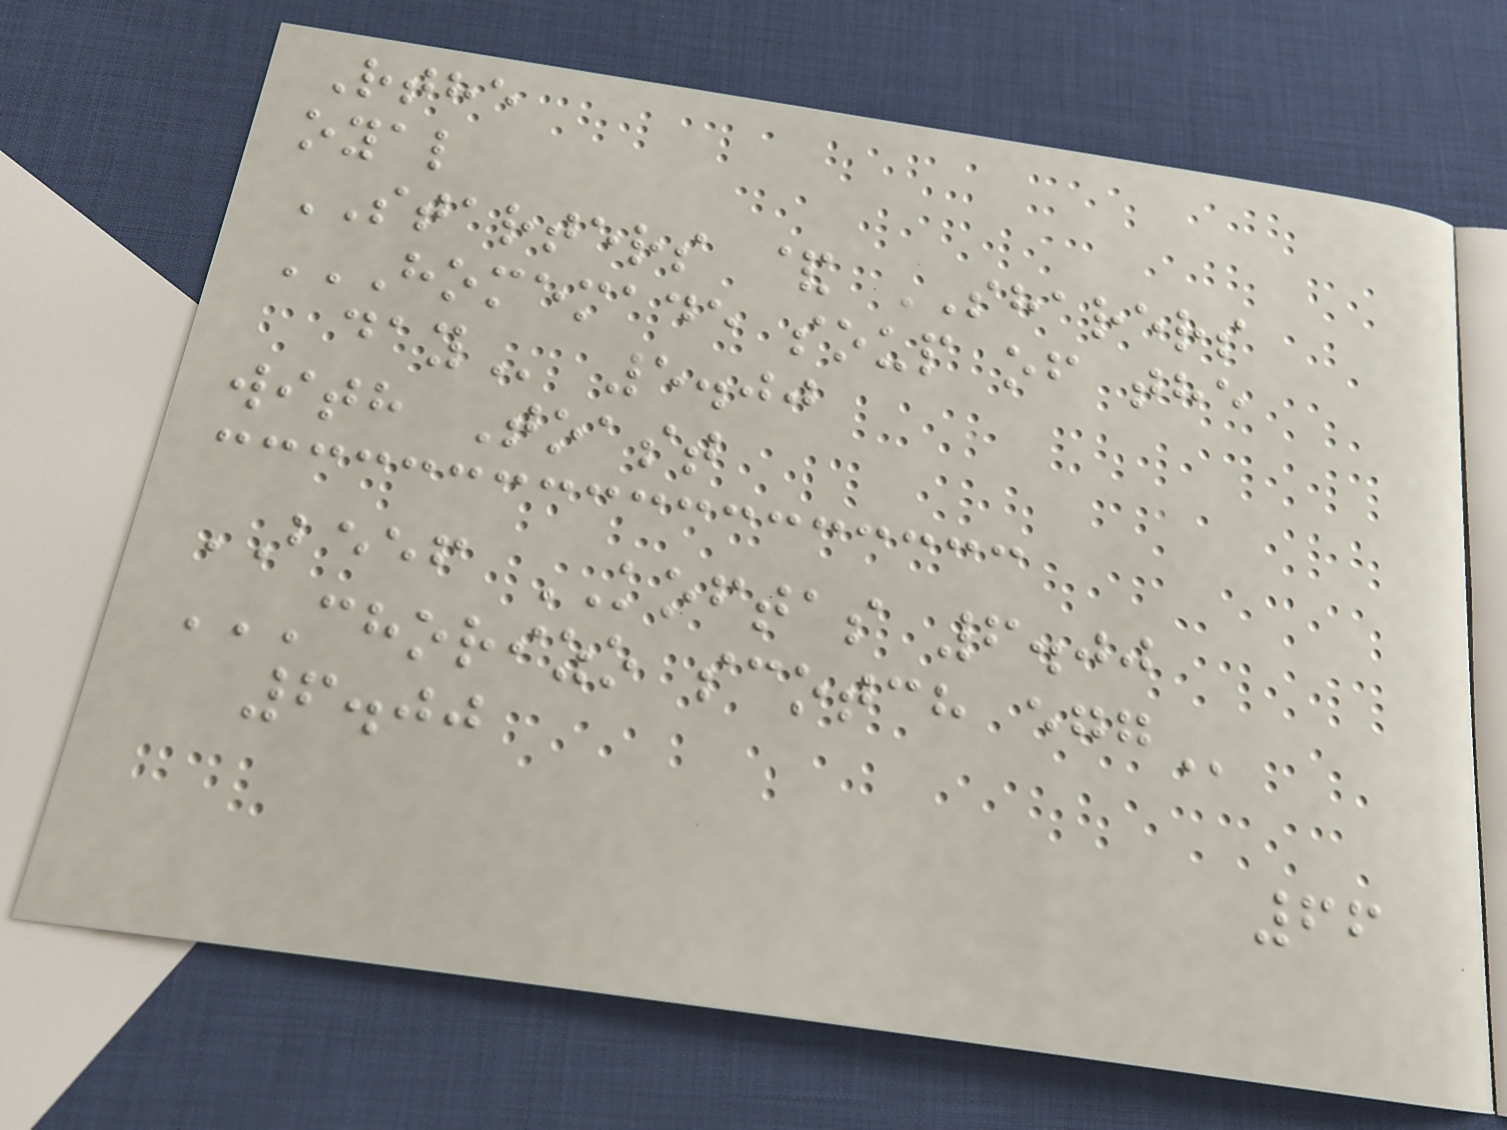Rthe
oyal
STARTERS & SHARERS
HOMEMADE SOUP OF THE
DAY 5.00
with Toast
BEEF KOFTAS 6.00
CHORIZO SCOTCH EGG
6.00
66
